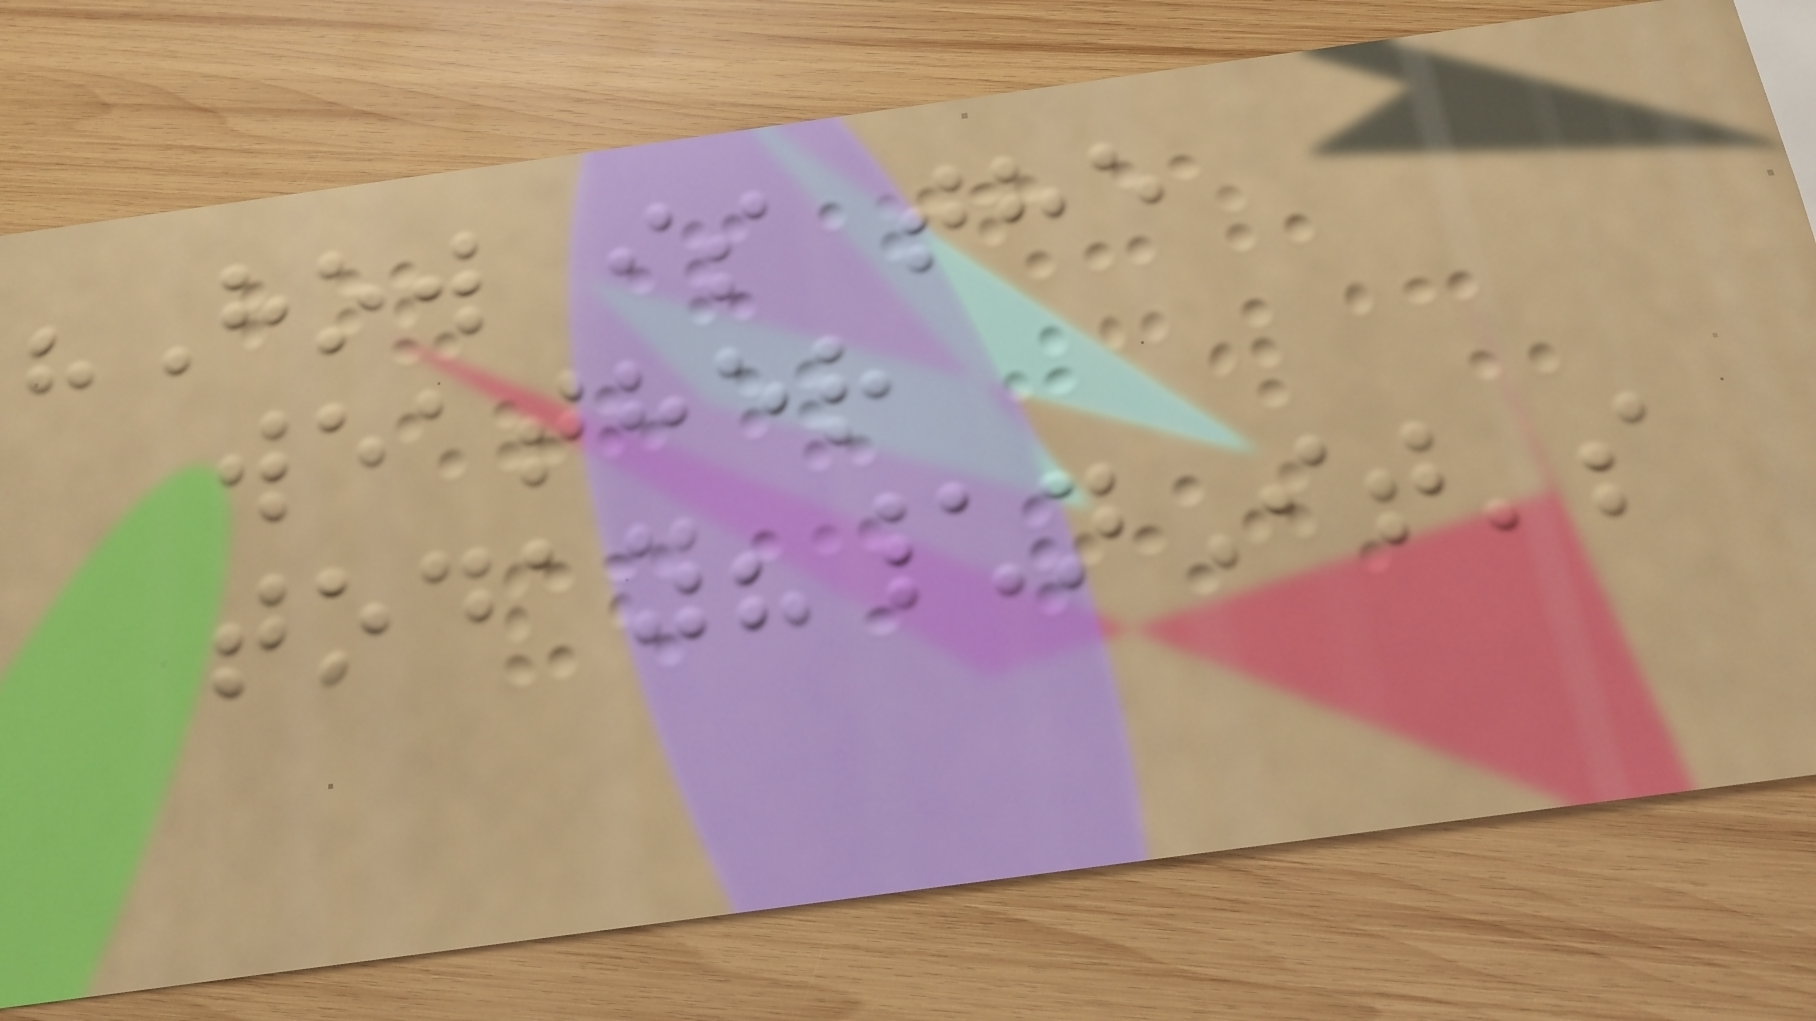"How is the
weather
today?\nIt's
